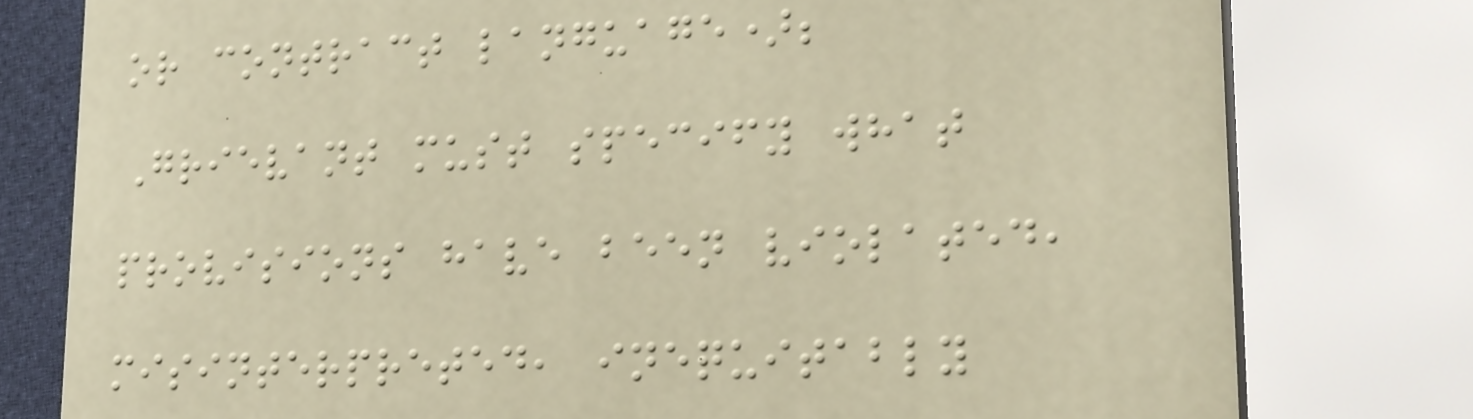or contract language);
Grievant must specify what
provisions have been violated,
misinterpreted, inequitably
